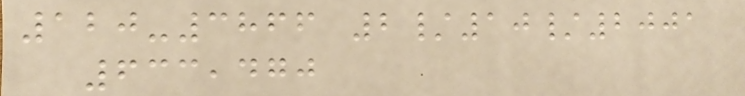120-3866 2/10/2001
633,470
